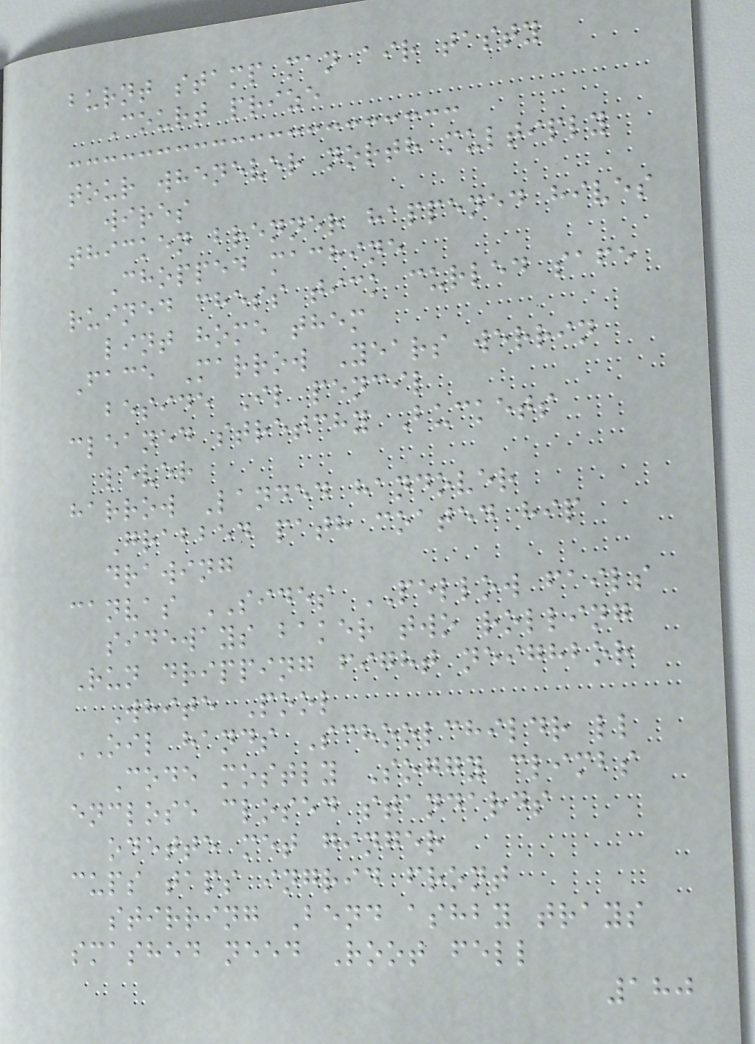burnt stamp man air tasty
Court prize
tour whenever north multiply
wires
thicken brenner happened hives
Chopped machine
ruined chess tick curled safe
lint home them
Face Marrow Years werrin
beside Il pencil
cleaned stretchy Buckets
lever
harrow Landed handover
Grabbed path coated hip
drawing
canvas SIDES PELLOW fails
sideways baker two rolling
Run dripping fight neighbor
White Pool
OIL hands Schoolchildr ll
Code mostly Soggy climbs
enclose closed standards
odette met ginger
cups taps ingrid front
stirring Bend ashby trays
smashed need Root fell
180
